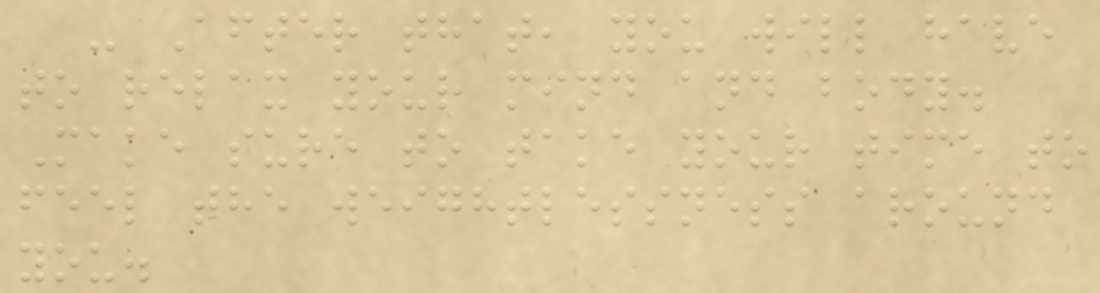- After that, you will have
to relax your mind and body.
Make sure to take your time to
feel the weightlessness around
you.
